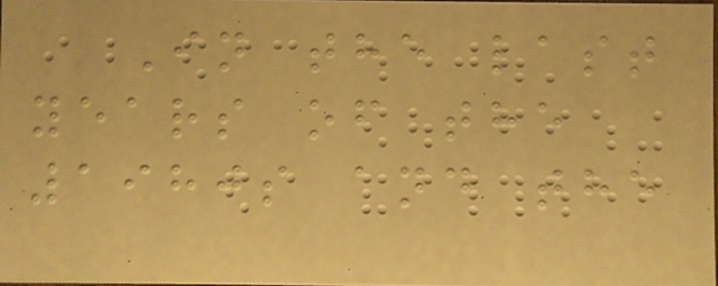In the last
years of the
1980s and the
